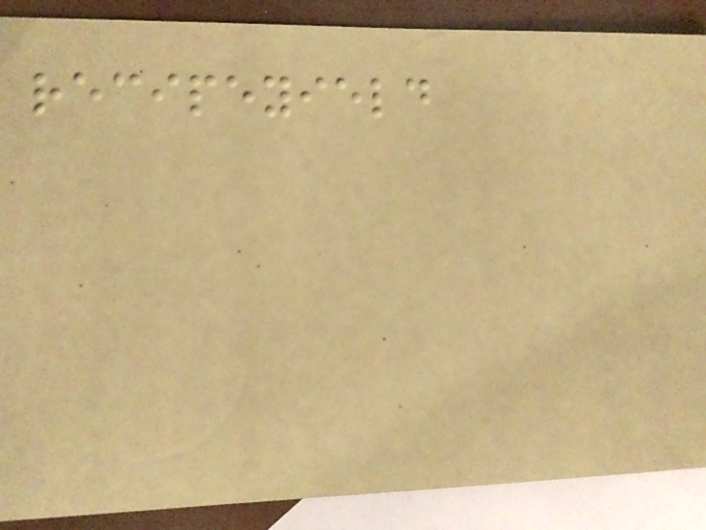recipeyield
